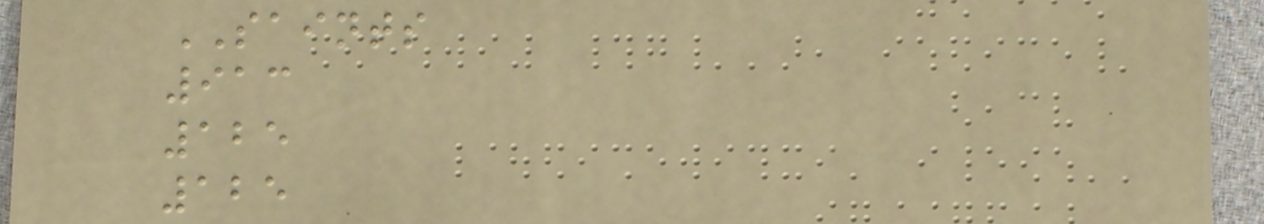SAINTS
913
125
125
